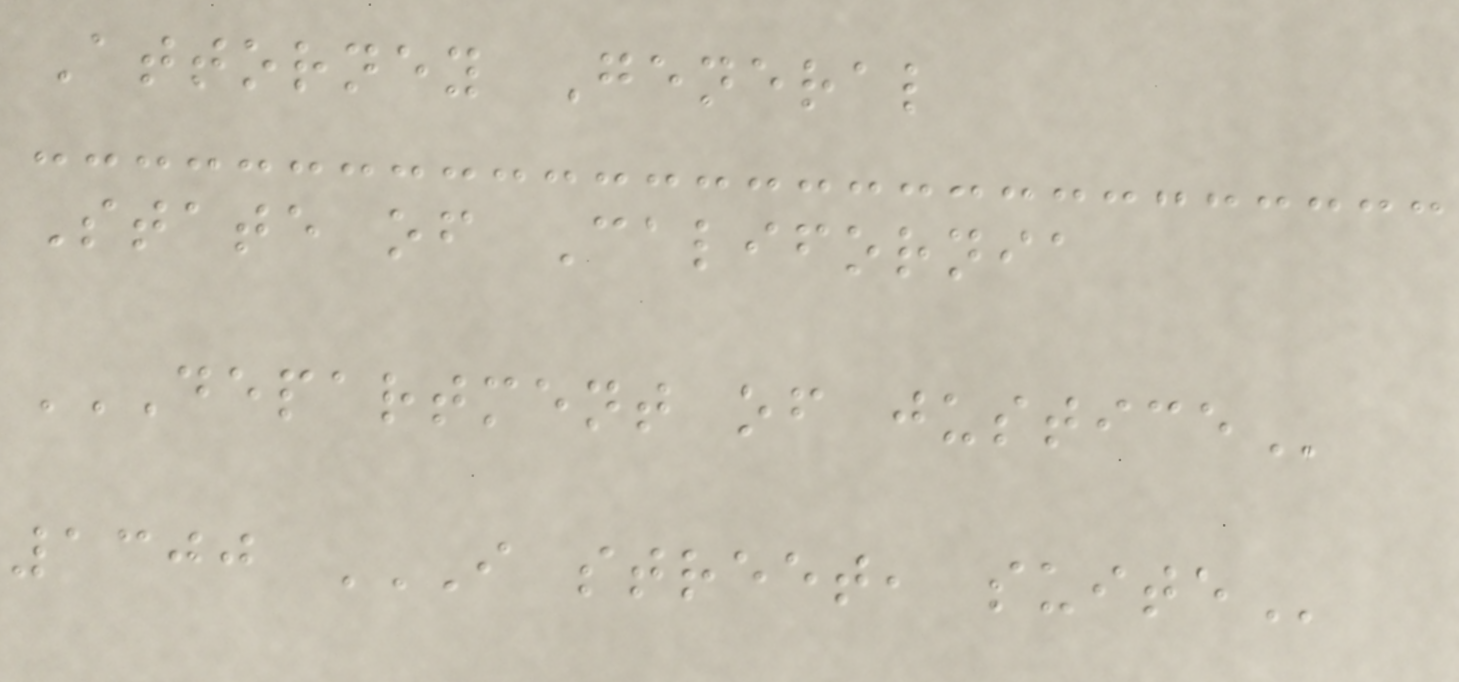Attorney General
State of California
DEPARTMENT OF JUSTICE
1300 I STREET, SUITE
